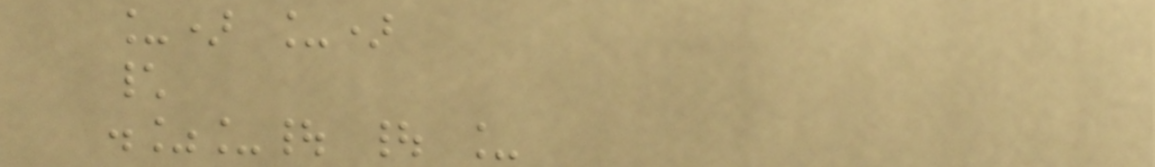_) _)
\
.%_| | _
